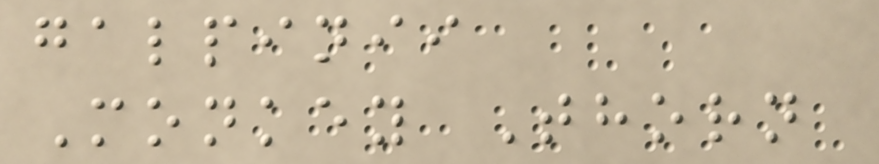galpinii
Monkey Thorn
